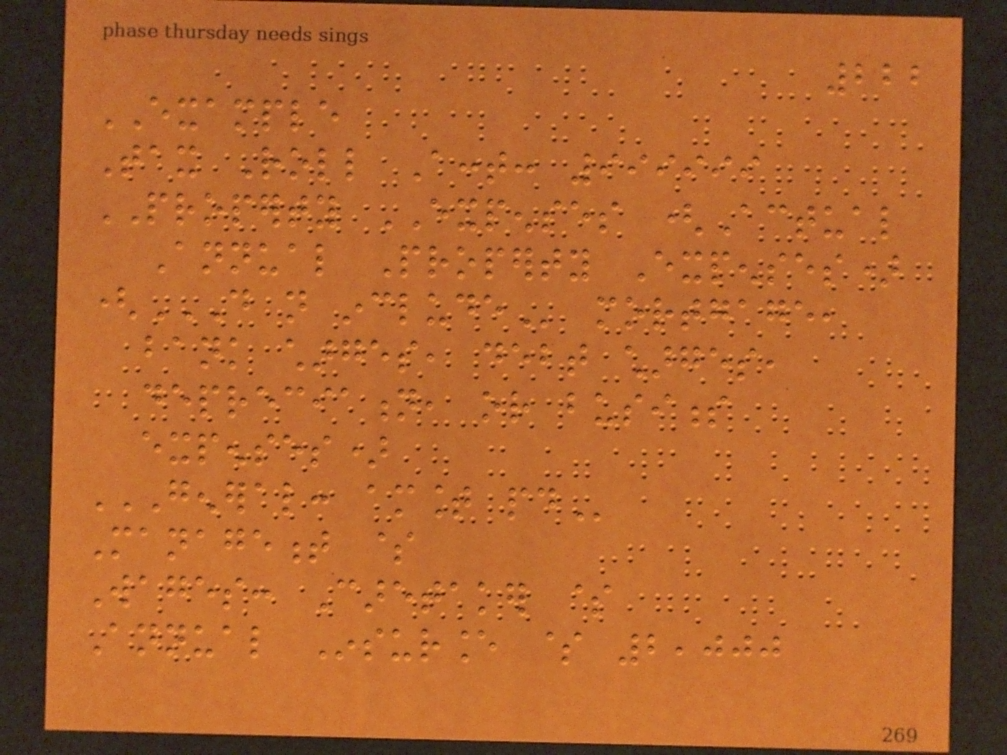222
EXAMPLE
Tax Roll Acct: 999999
PROPERTY EXPENSES (Actual
Annual Property Expenses)
(DO NOT INCLUDE mortgage,
bank charges, debt charges,
depreciation, or business
expenses)
GENERAL: AMOUNT PAID
Management $
Wages: Caretaker $
Annual Insurance $ 2,000
